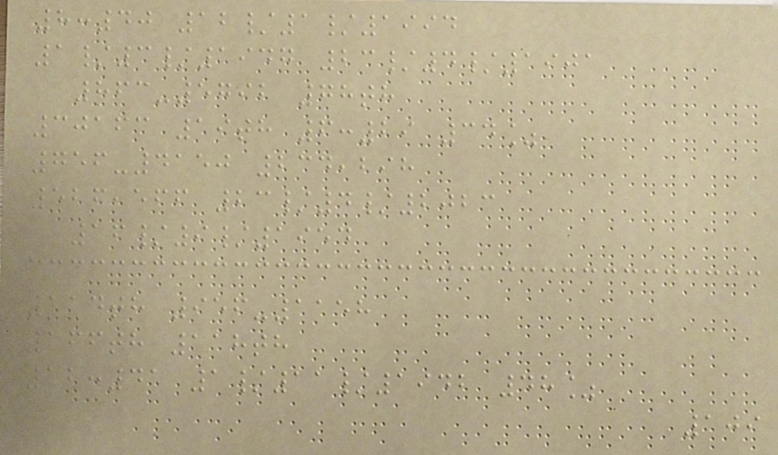8:40 12/1/1994
1/3/1947 23/4/1901
863-5792 78th
30163 19th 6:29 34%
756-4150 234,298
526,566 23/4/2023
16/9/1954
114th 956-1158
166th 118th
12:41 1/11/1942 48%
109
